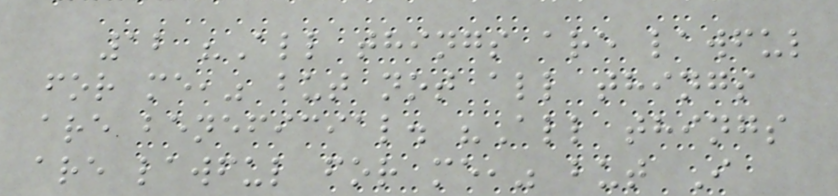12 "All things are lawful
for me," but not all things
are beneficial. "All things
are lawful for me," but I
